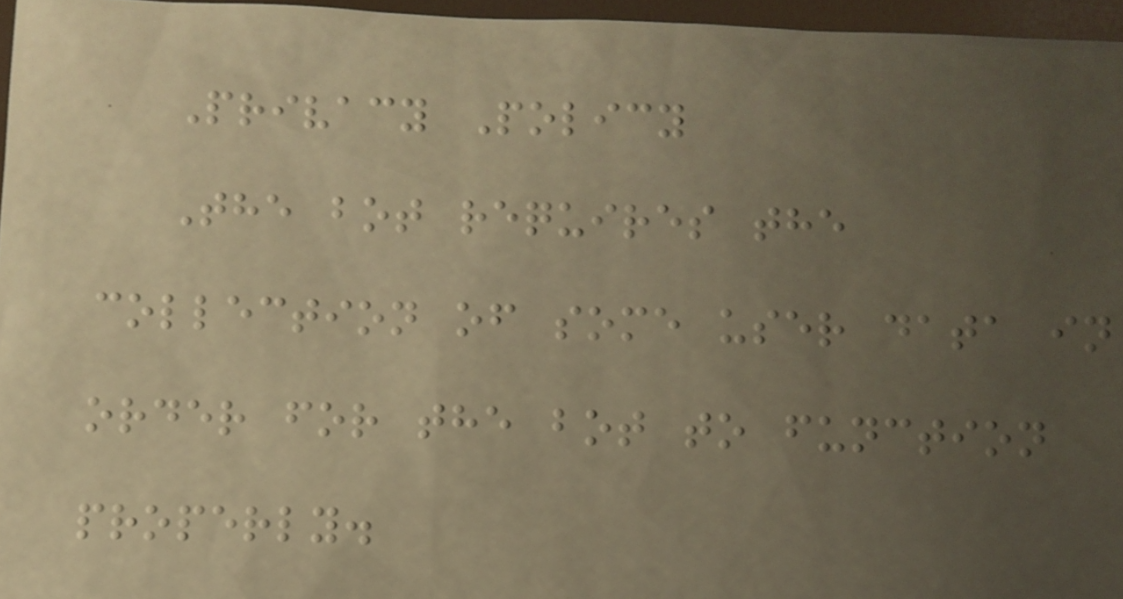Privacy Policy
The bot requires the
collection of some user data in
order for the bot to function
properly.
